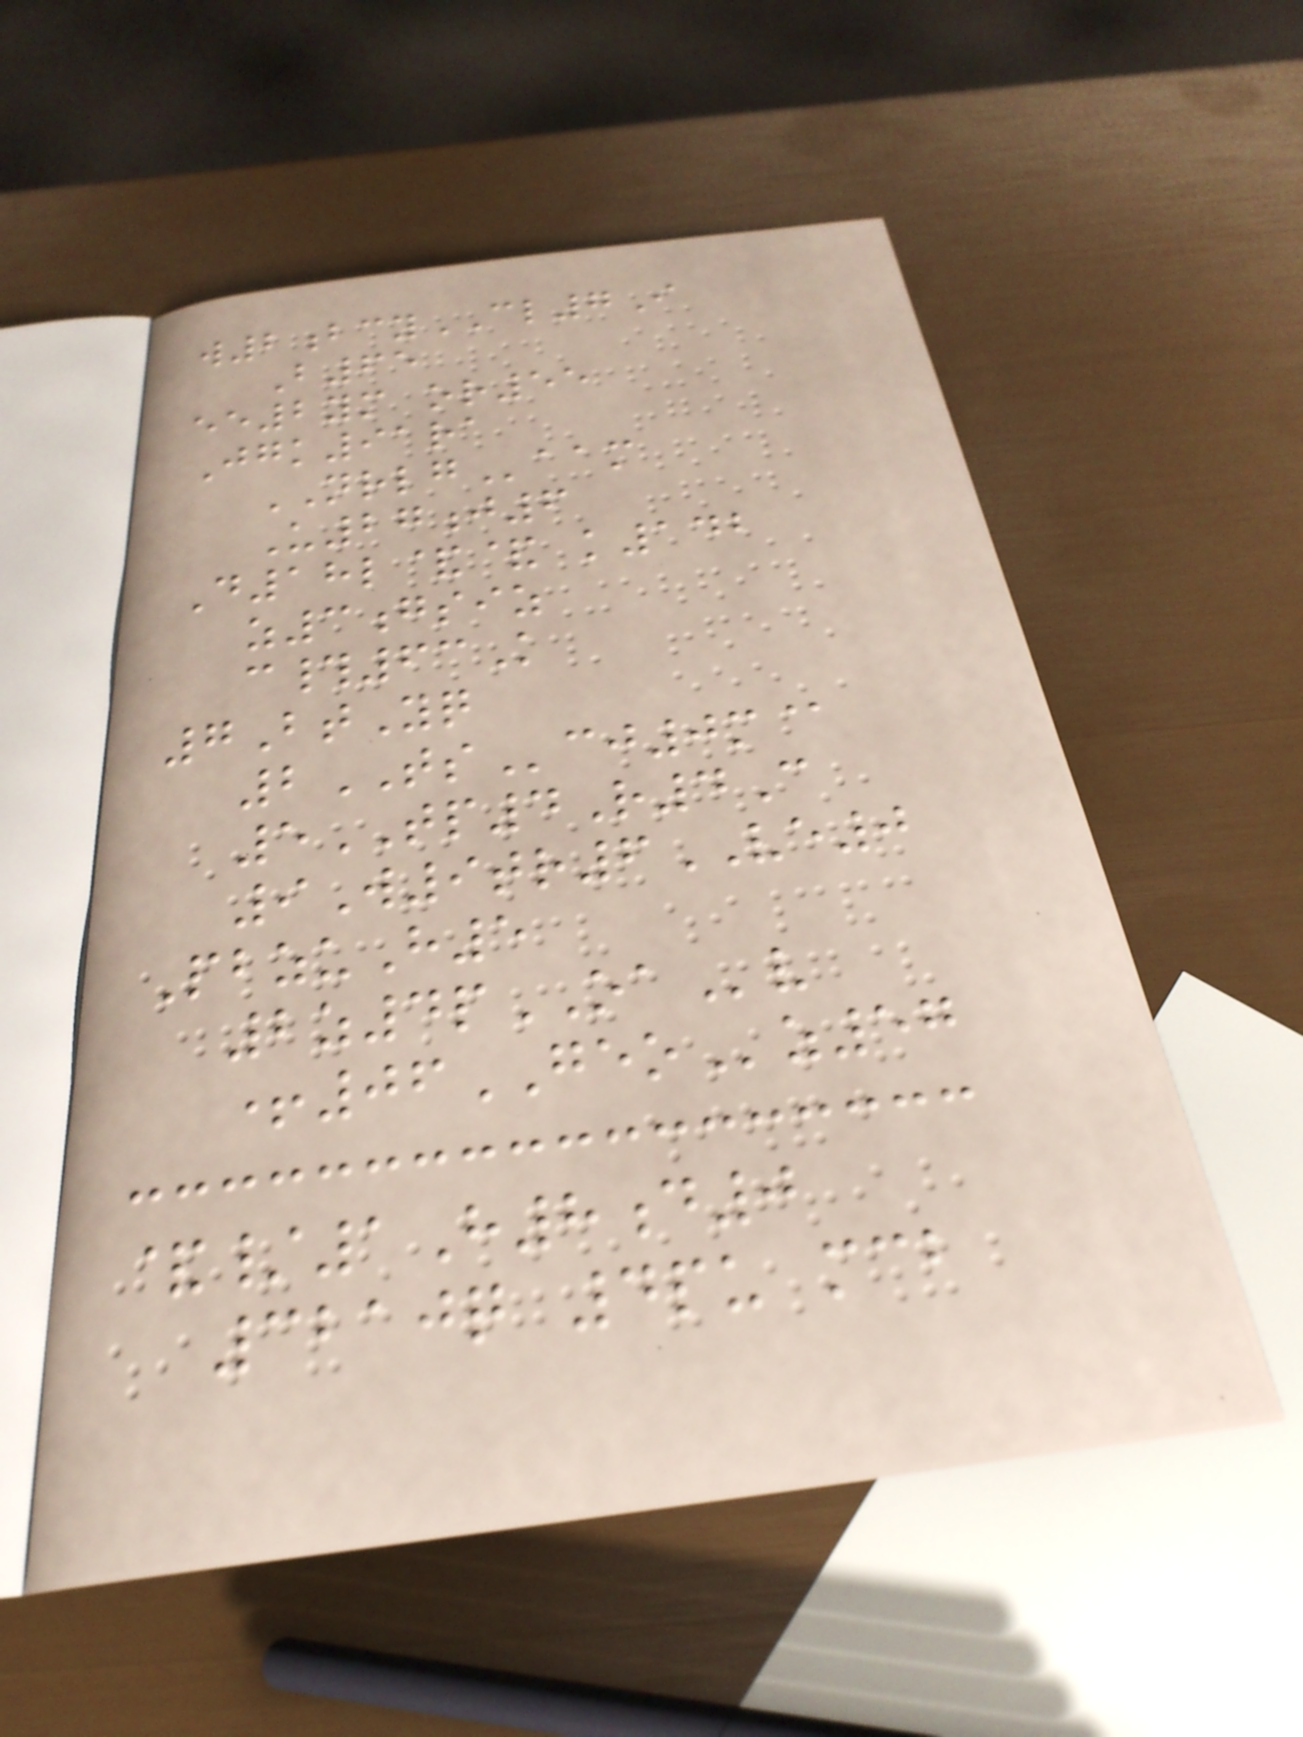w2bcyCL7I
B65
ee2ym or55
Jgk91ra
NRLGaam
U27j6
D18l&& k142
z3gsiz
c#63K
7BtYq
2TScj0m@
5TP4R4C
9W9tr6VE0
PbzuH5
2z4pOAv
+06GEOz57
&/1H8d0
3210q 4pu mcb
